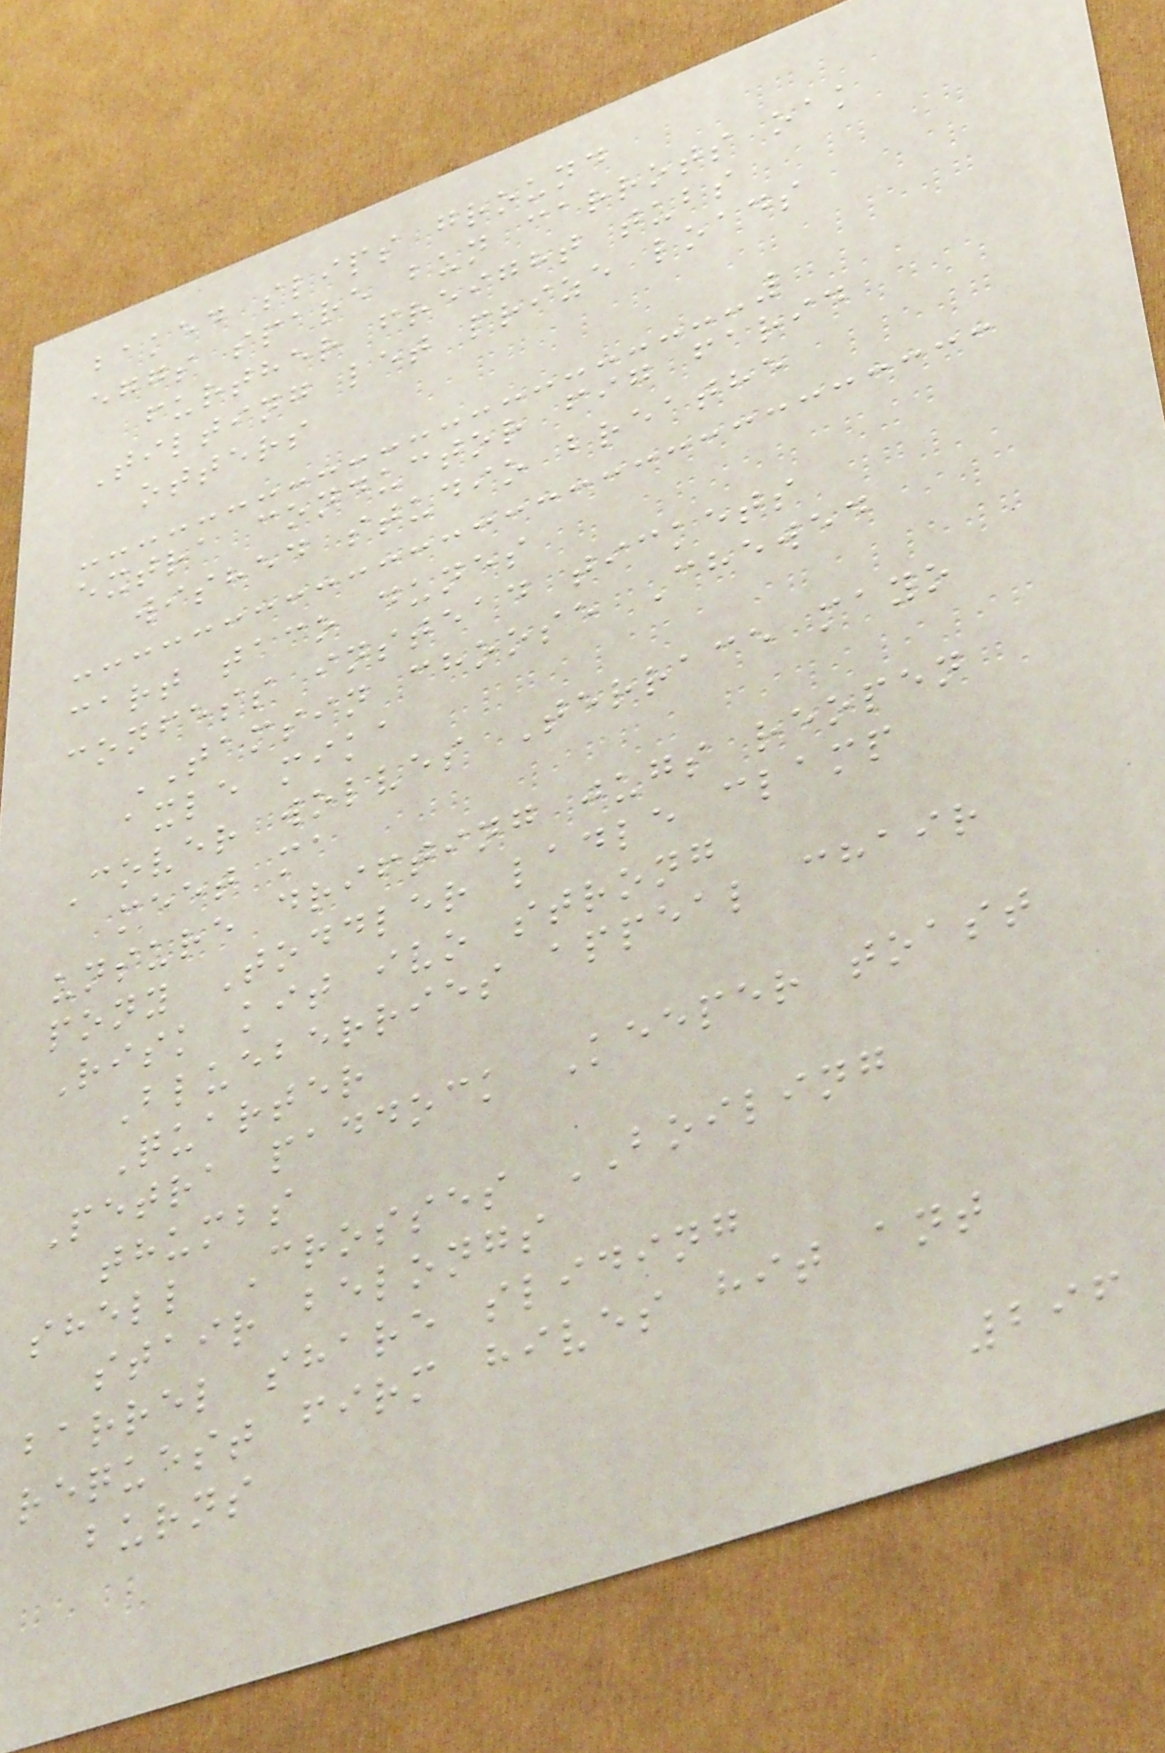baked slips ground
eggs spare bun carrots oak
further freight tubs
Tilting let prize loads
otters
extra conductor fig farid
wished studio breathe
cart taco dunes
confess instead tickets
TAMSIN choose Chewed
axle mika
Cover wolves Terrace mayo
meet ma
unsure drifting jugs reopen
pony Toddler ladle clamp
Risk kit ivo strong
Blueberries appeal chair
Quarter
Petra paddock Keeper toast
thumbs
shell Crosses BOILING
stair belongs
barrel share sliding
request firm hives hit ant
burns
296
